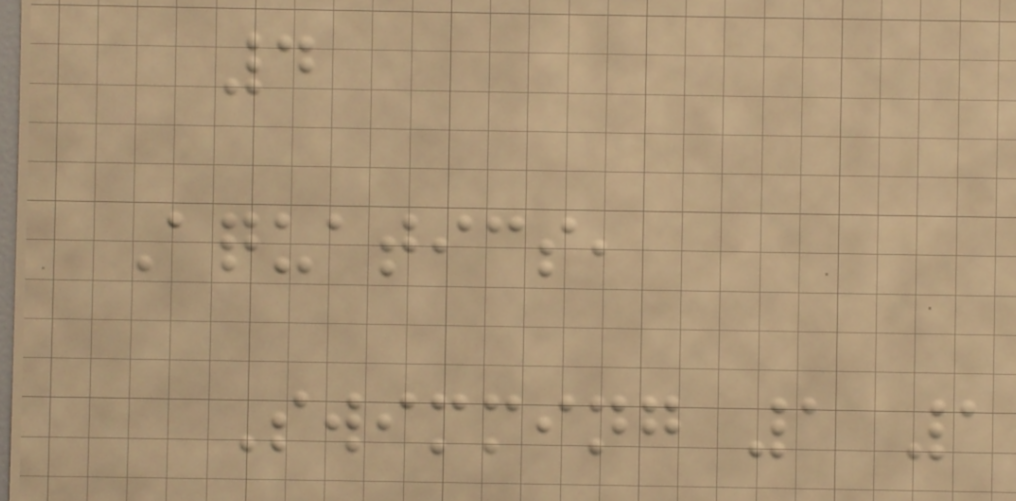4
Aquatics,
Swimming 1 1
